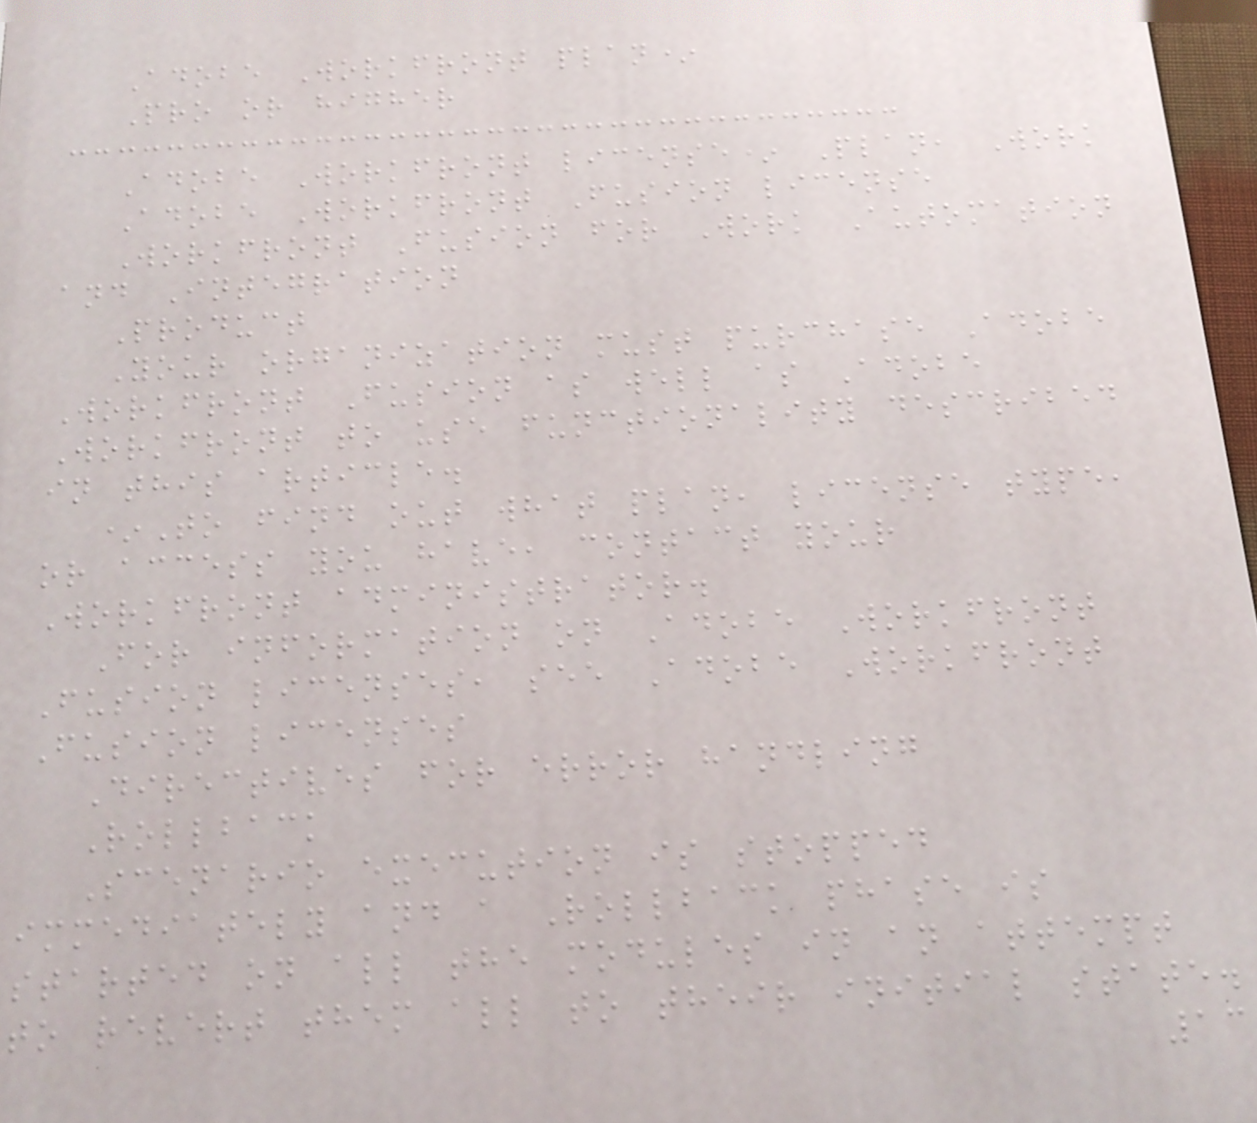Adobe Workfront plan*
Pro or higher
Adobe Workfront license* Plan, Work
Adobe Workfront Fusion license
Workfront Fusion for Work Automation
and Integration
Product
Your organization must purchase Adobe
Workfront Fusion as well as Adobe
Workfront to use functionality described
in this article.
*To find out what plan, license type,
or access you have, contact your
Workfront administrator.
For information on Adobe Workfront
Fusion licenses, see Adobe Workfront
Fusion licenses
Directives for error handling
Rollback
Scenario execution is stopped
immediately and a Rollback phase is
started on all the modules in an attempt
to revert them all to their initial state.
13
